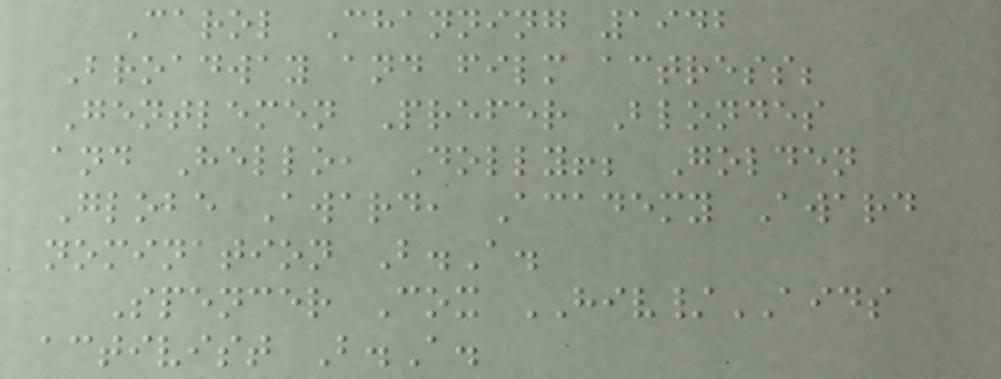Carol Channing 1942
Broadway and film actress;
Gentlemen Prefer Blondes
and Hello, Dolly!; Golden
Globe Award, Academy Award
nomination B.A.
Spencer Cox HIV/AIDS
activist B.A.
